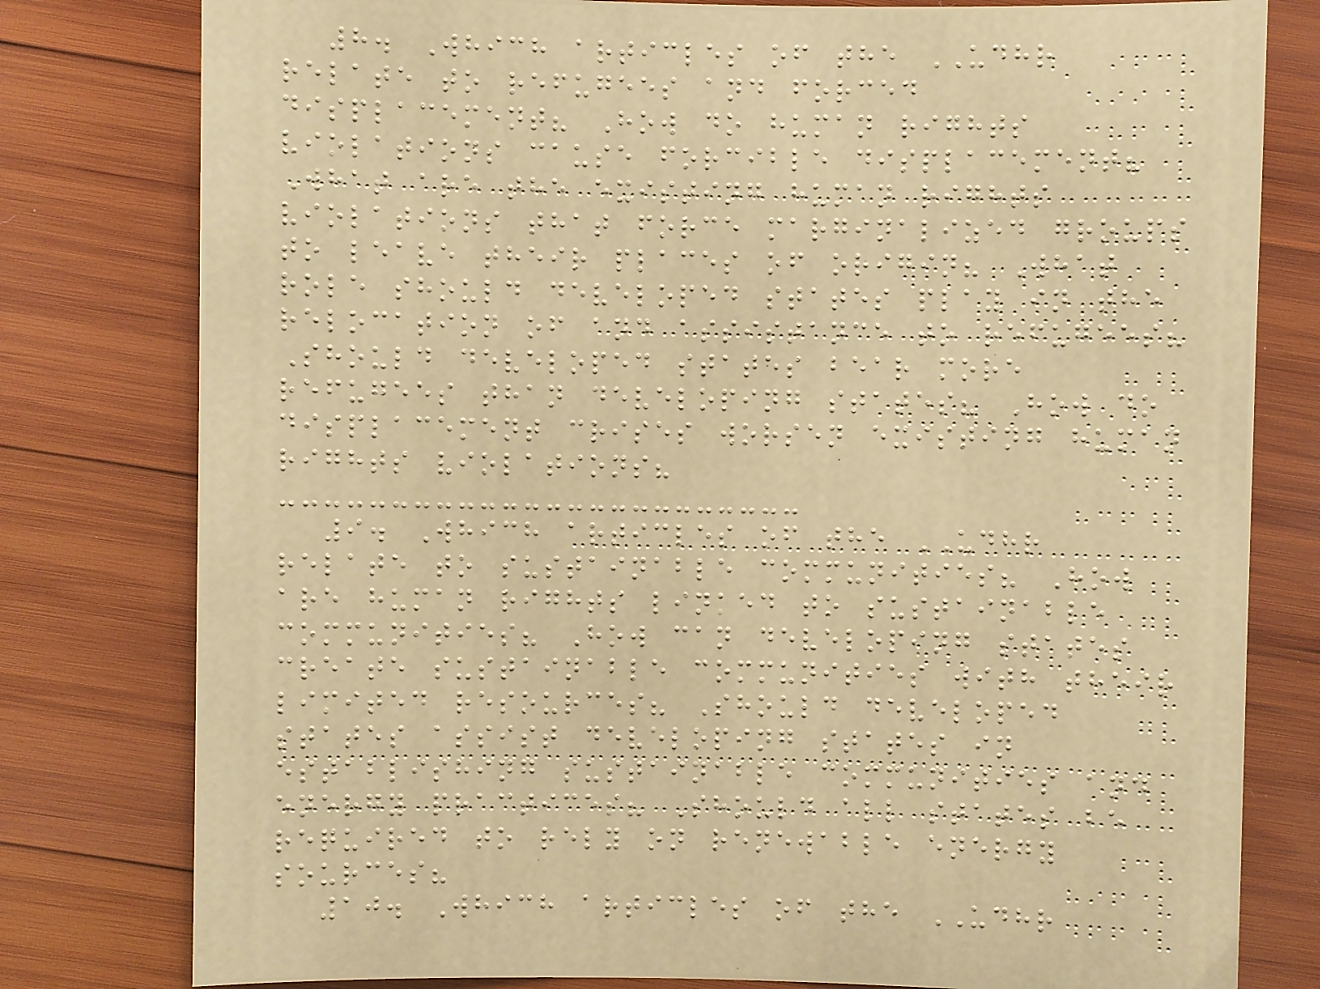8. Which articles of the UDHR
relate to refugees and forced
displacement? How do human rights
violations cause forcible displacement?
What are the existing human rights
violations that force marginalized groups
to leave their places of origin? What
role should developed states play in the
relocation of and assistance to refugees?
Should developed states bear more
refugees than developing states? How do
displacement crises worsen existing human
rights violations?
9. Which articles of the UDHR
relate to sustainable communities? How
are human rights linked to sustainable
communities? How can developing states
create sustainable communities with their
limited resources? Should developed
states assist developing states in
establishing sustainable communities and
energy practices? Should all states be
required to rely on renewable energy
sources?
10. Which articles of the UDHR
